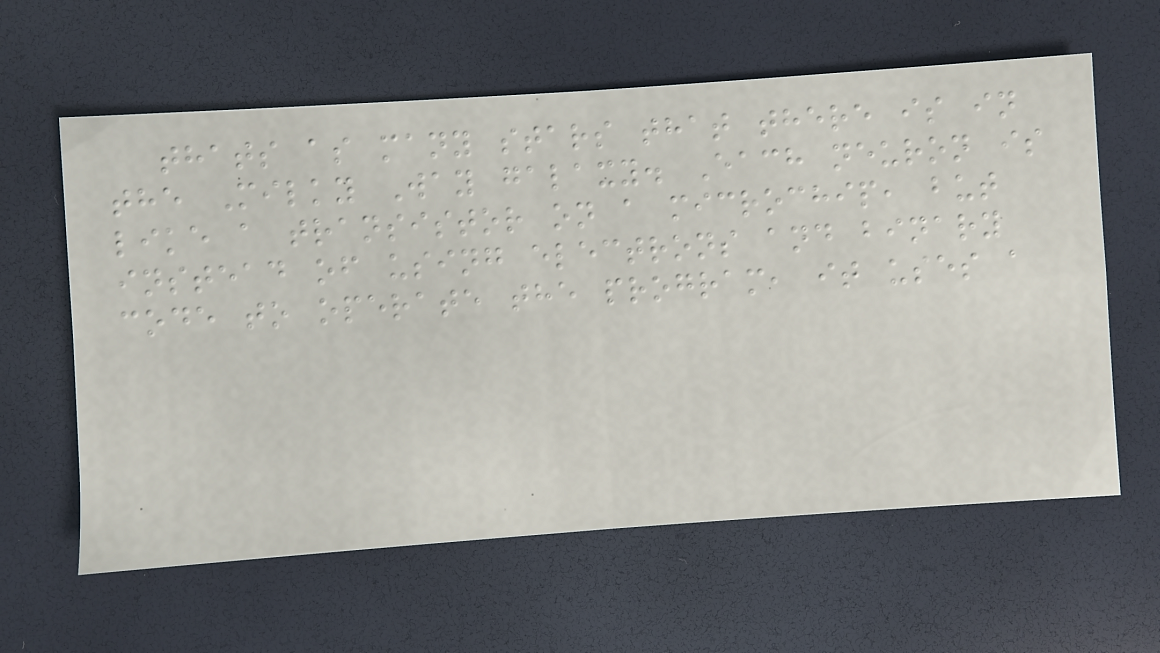thats as many stars that there is in
the Milky Way galaxy. Each neuron is
like a transistor on a microchip, but
instead of using electrons and binary
code to operate the program, it uses a
